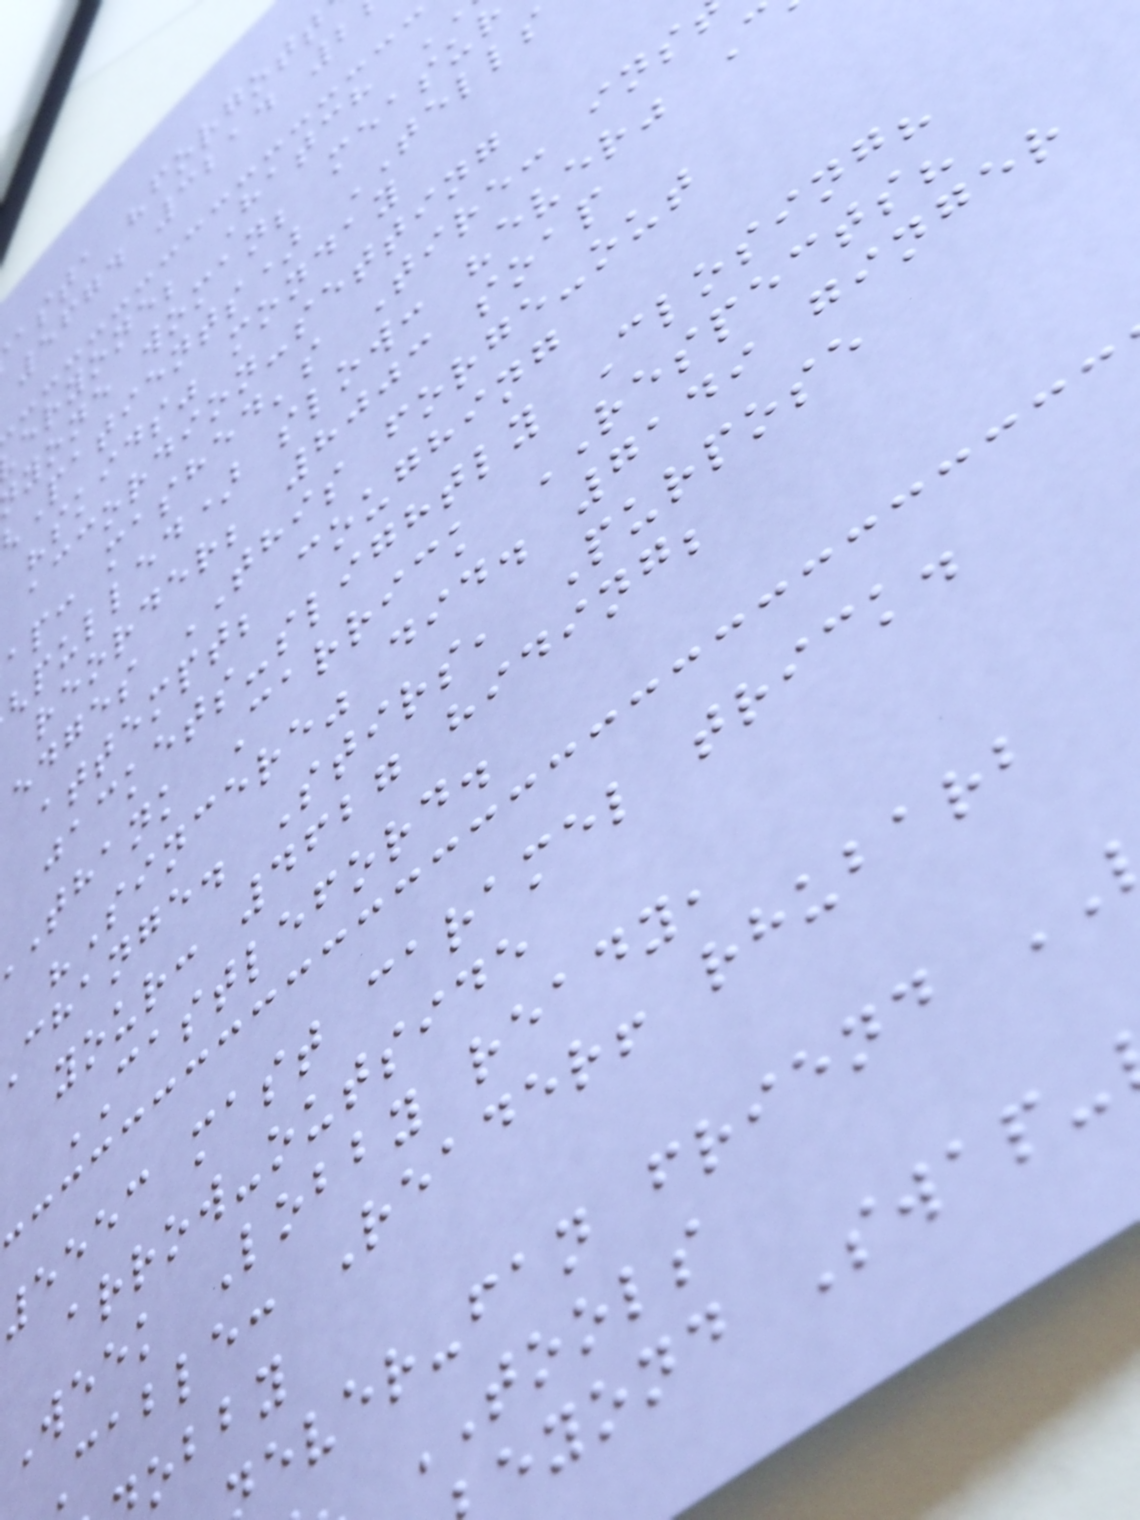asta "forgott
5674 3214 2
eryone; Hatch
yone woman; measu
Patients) TELLS
"skids" monday
accordion-setting
ap: mashed's Tire: ins
pulled) slow: "ever"
reorder; 8003 soap
edges THIS forge-out
attempt; coughing
jackets-slightly Closing?
thank Carrick RESPECTS?
"Sincere" did. 7149 ginger
change. Stirs, Purpose
your: 4627 hiding;
CASTLEFORD.
5553 mast caramel trick.
arrow-outside
Week Lobby ready,
cable: Reader! rhubarb
obby
ever-fan friend
TOOLS
eyond Swap-
